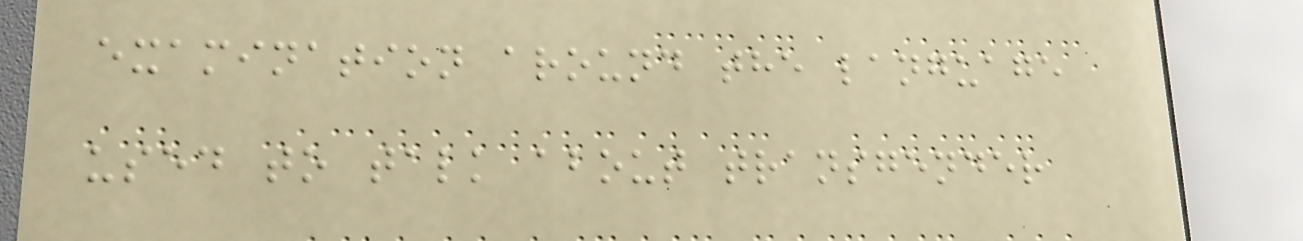examination around the language
used to talk about transgender
